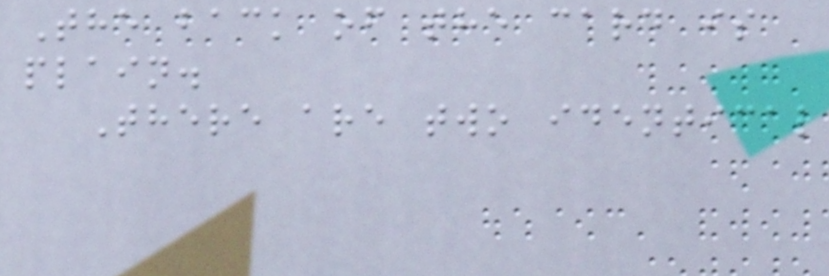The back of the card is
plain.
There are two identical
